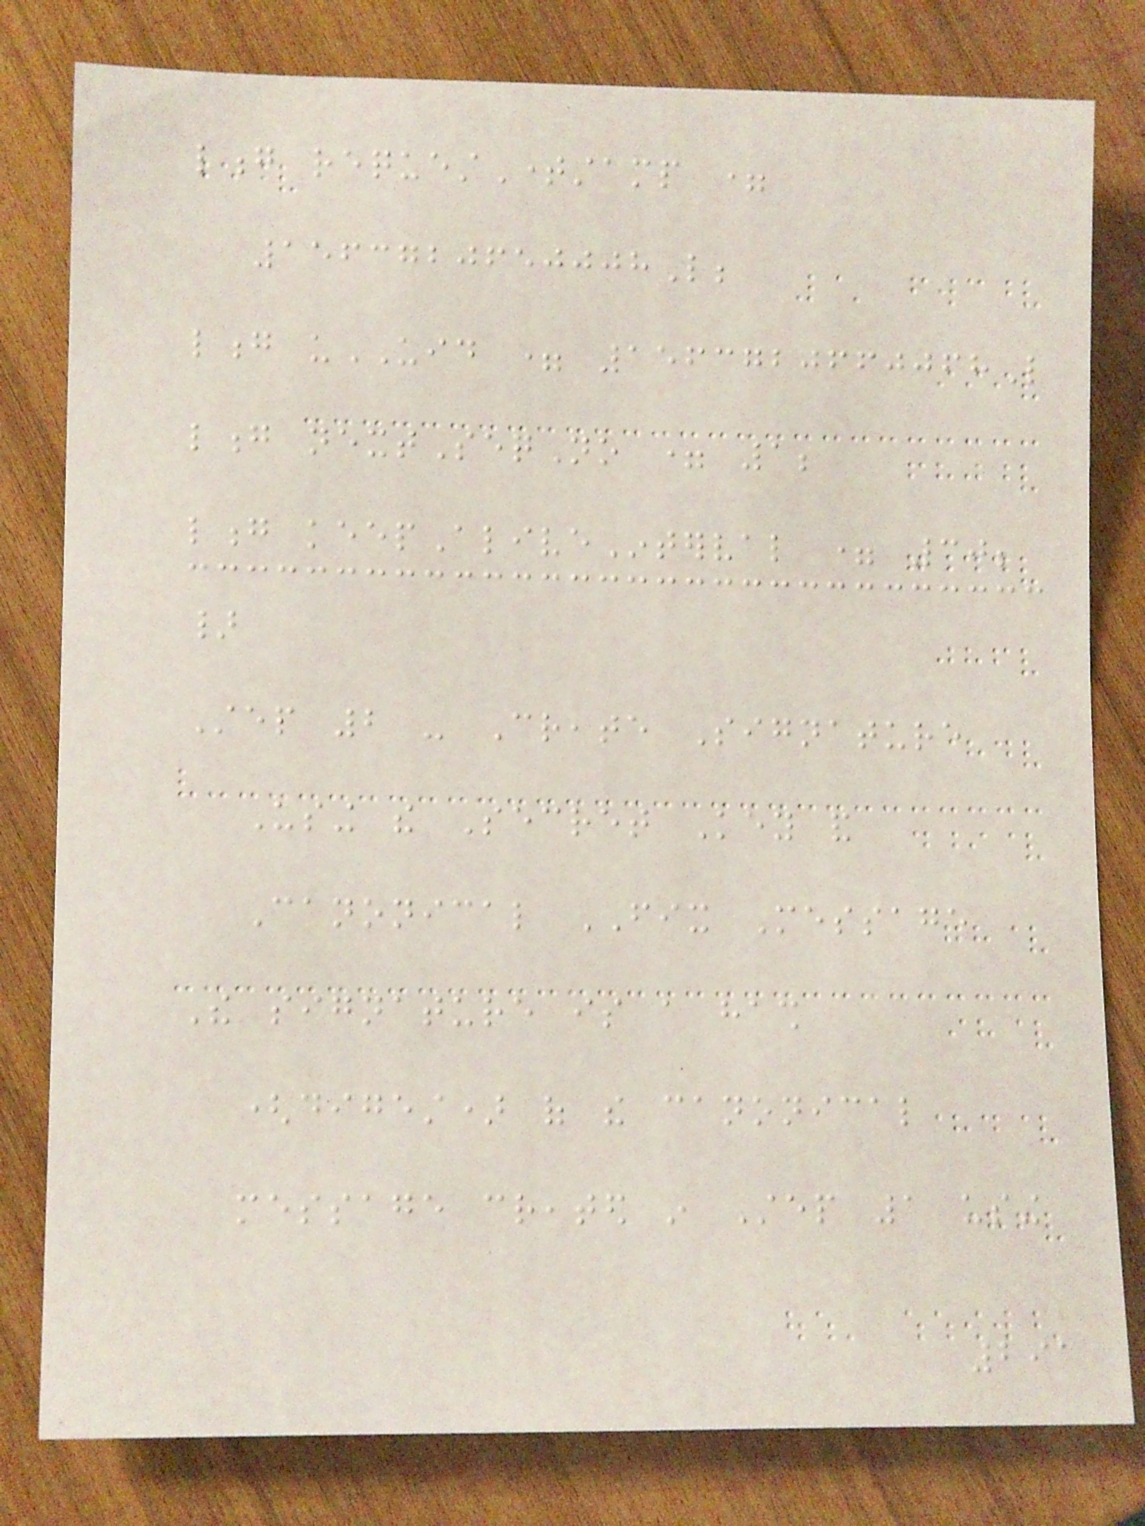long requestTimestamp =
1563720650008L;
long uUID = 1563720660068L
long nextSeqNo = 1;
long keepAliveInterval = 30;
}
Step 2 - Create Signature
Using the Secret Key and
Canonical FIX Message
The signature is a hash
(digest) of the canonical
message created in Step 1 using
291
